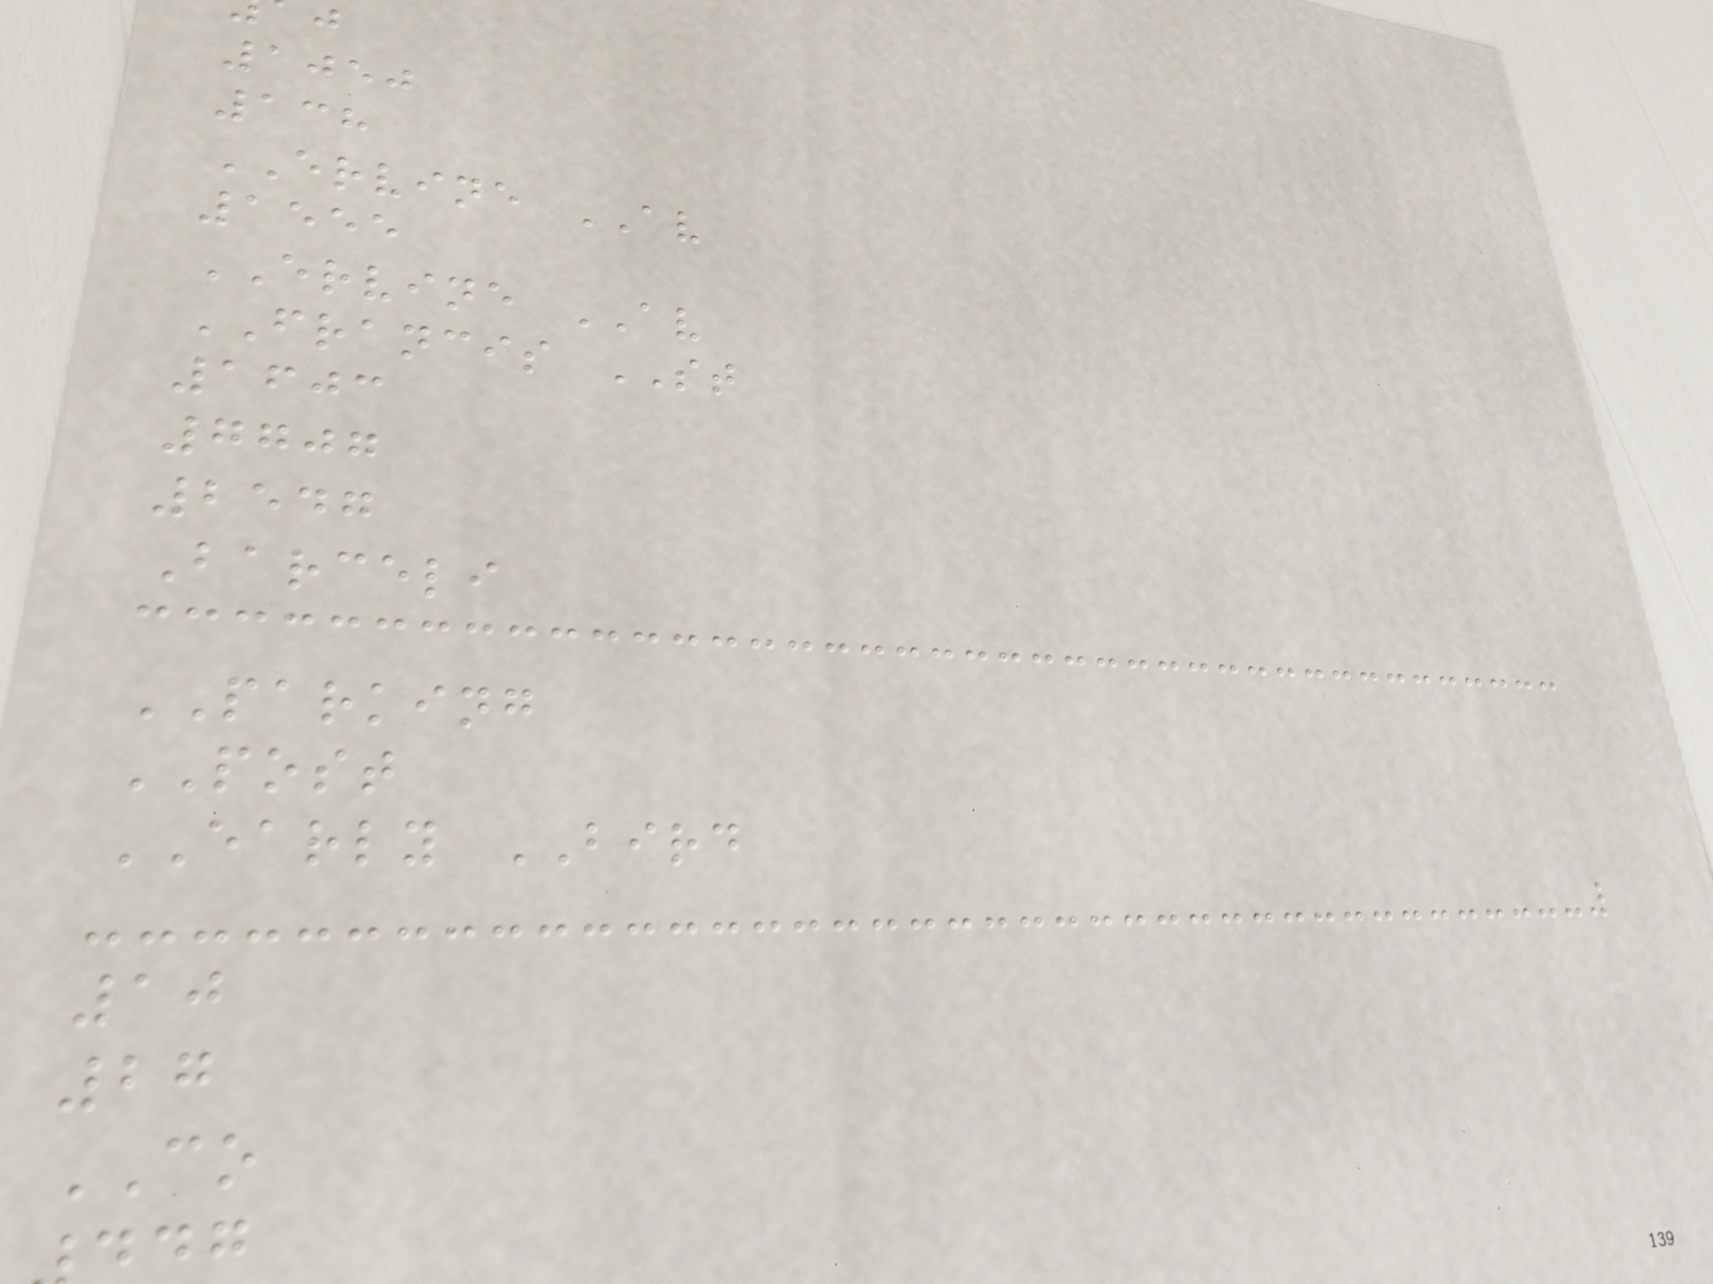1050
138
ERVINE AV
1555
ERVINE AV
FRANCIS ST
1603
7707
2547
Barceli
PARKING
POST
EARLY BIRD
10
27
CO
